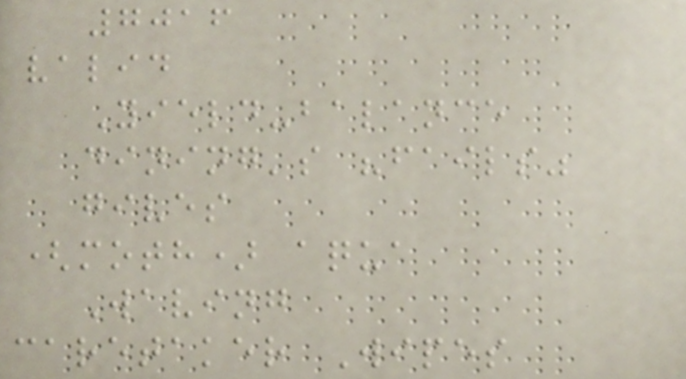7016
valid
Yield-balance
dining's "fails"
gives
(moth) aqua
Waving
caretaker Wipes
